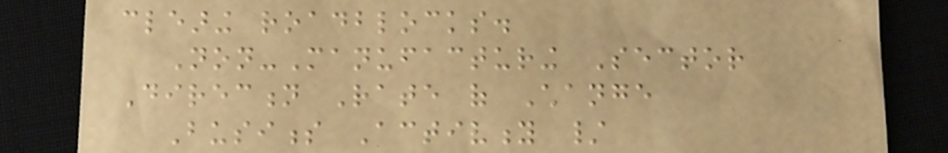clearing roadblocks.
Non-Manufacturing Sector
Direction Rate of Change
Business Activity /
